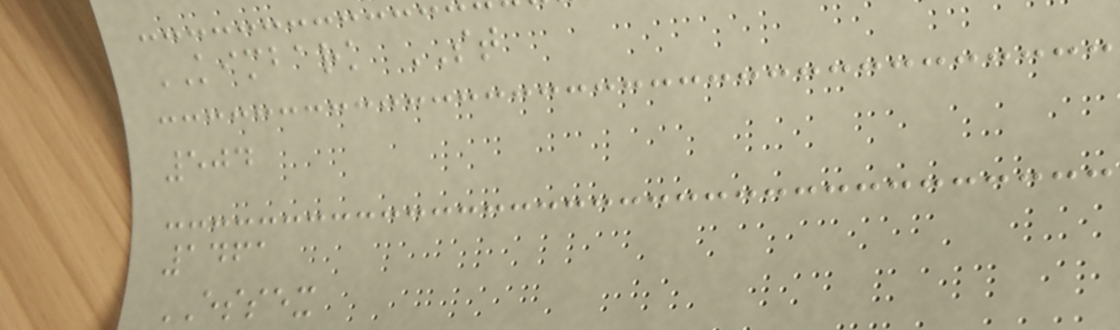KIMBARK ST
504
1461
ESSEX
